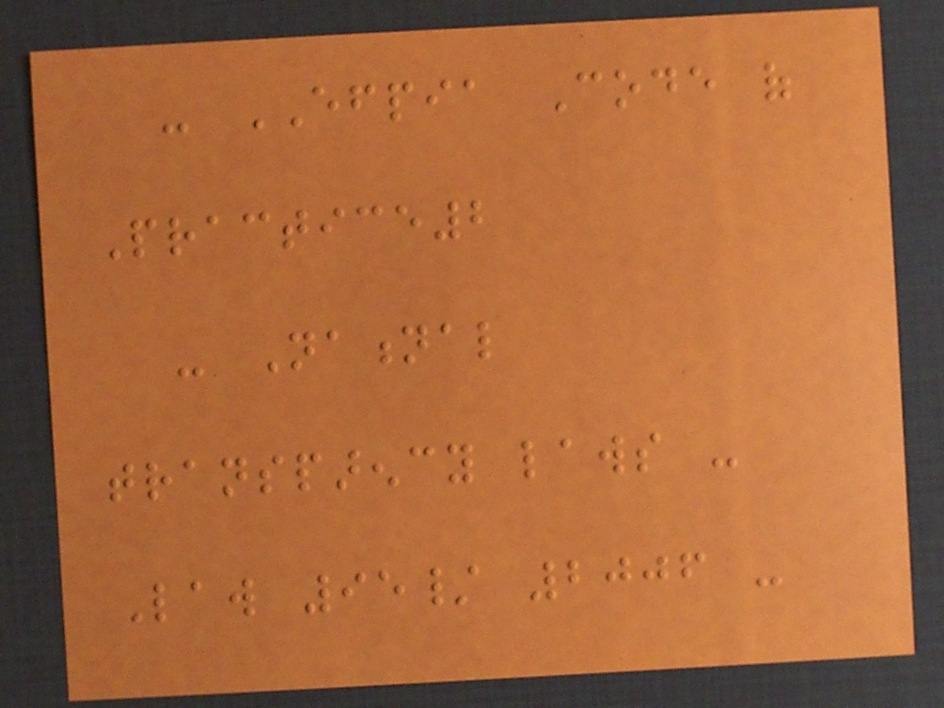- EFPIA Code of
Practice2
- National
transparency laws -
Law 95/ 2006 -
